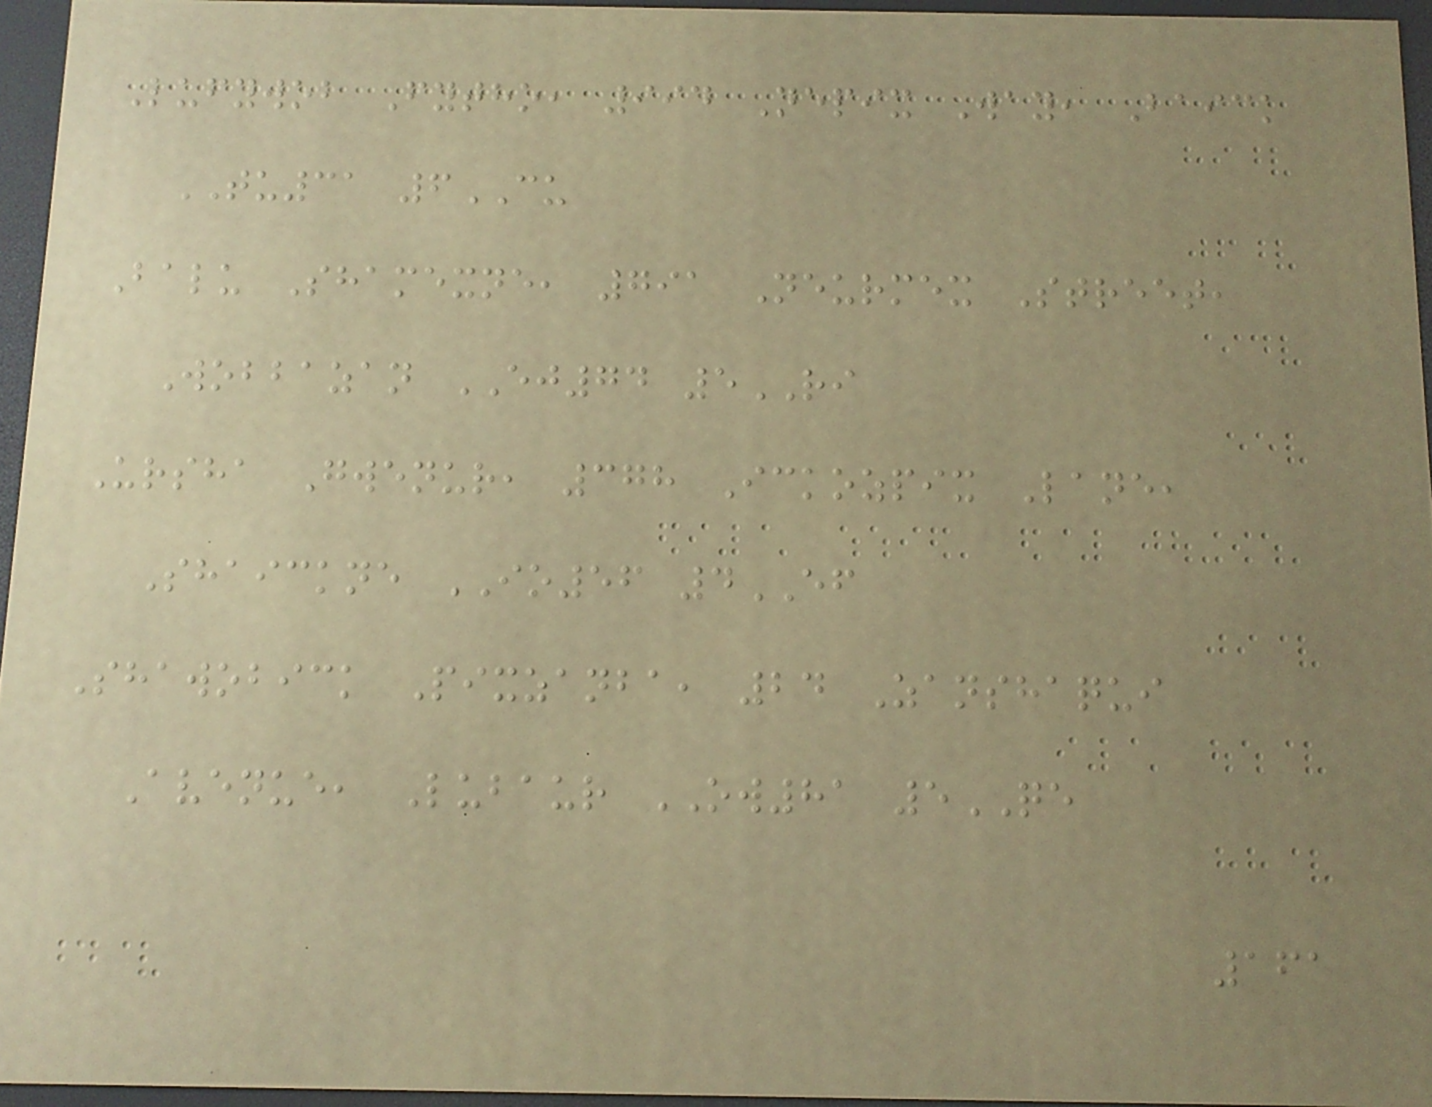Lufywob Fytho, 994 Nepix Way, Baick
TU31 6CU
Balu Shamexne, 791 Neurmex Street,
Wobbazan EJ74 5RI
Ursha Gwenur, 378 Ickozpix Lane,
Shaickne IO56 4EF
Shawobick Pixzanba, 24 Zanshaqui
Avenue, Lubaur OW81 5QE
161
